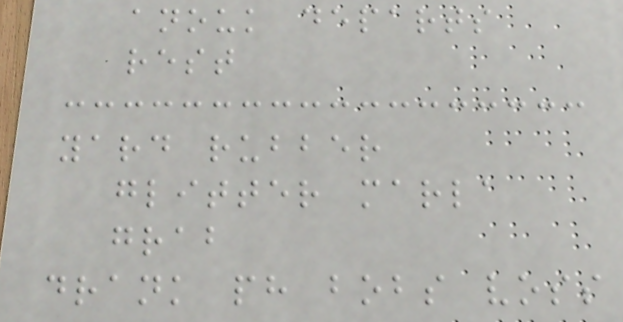anouk departs
rest
yard rubber
glitter marla
grab
drank ph bobs voss
